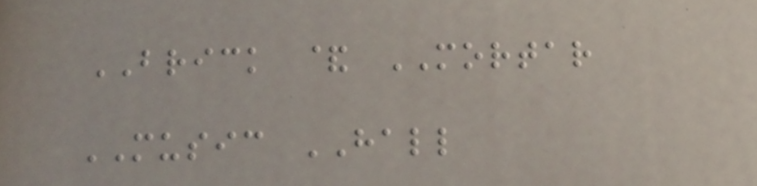BRICK & MORTAR
MUSIC HALL
